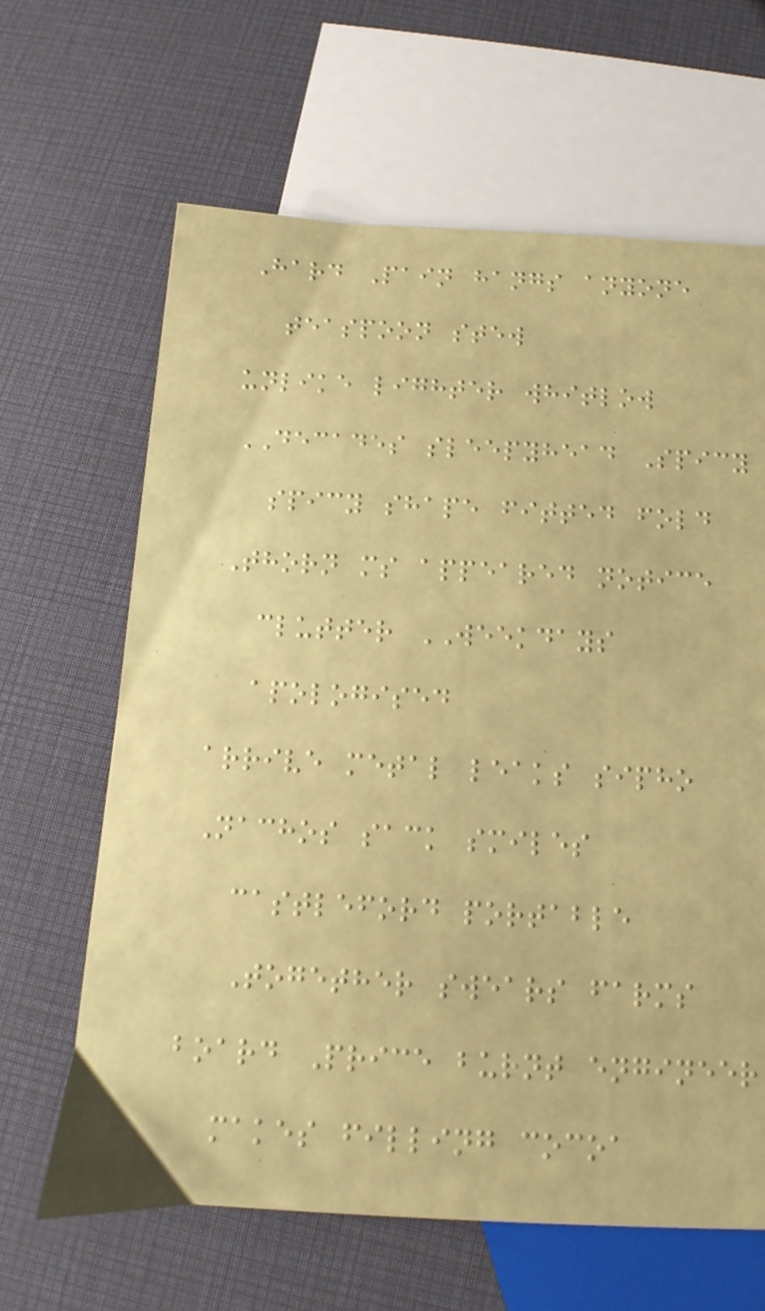Hard Pain hangs anyone
teaspoon stew
unlike lighter whitlow
DECADES sleepyhead Spicy
spicy shape fitted fold
Thorn ms appeared notice
clutter WEEKDAYS
apologised
arrive metal leaks sipho
Nachos sack smiles
castleford portable
Together swears farms
board Price burnt engineer
makes filling cocoa
